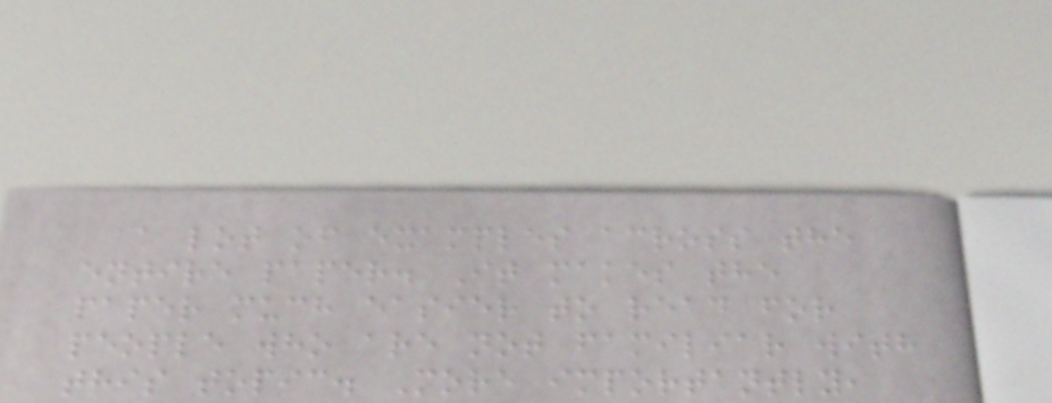a lot of examples across the
entire paper. It makes the
paper much easier to read for
people who are not familiar with
this topic. More importantly,
